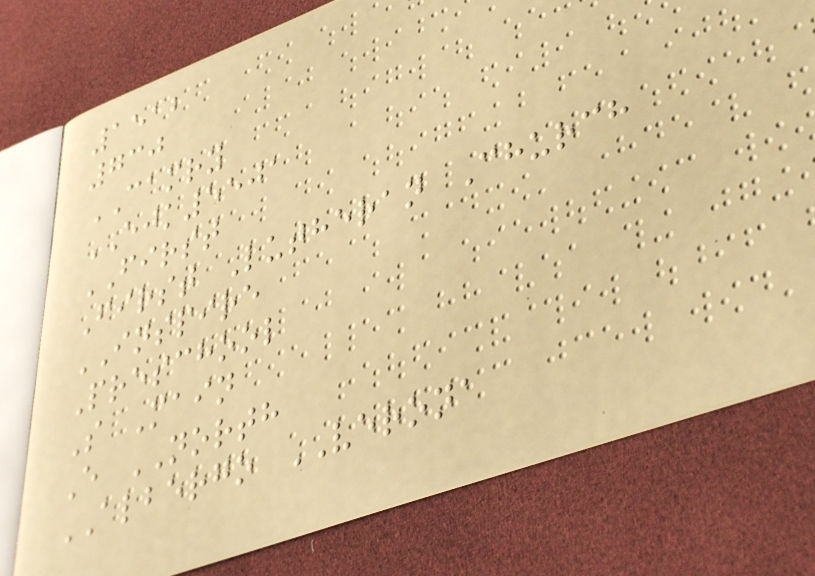1512
730
CAMRY
EJK5501
FIRST
First Lutheran Church
INSPIRE
Preschool
S Main
E NORTH
ALBERGO VERONA
